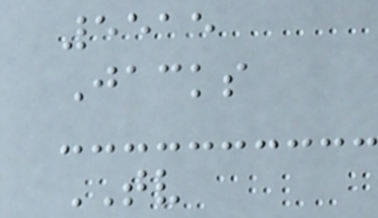5515
Jacks
TV
